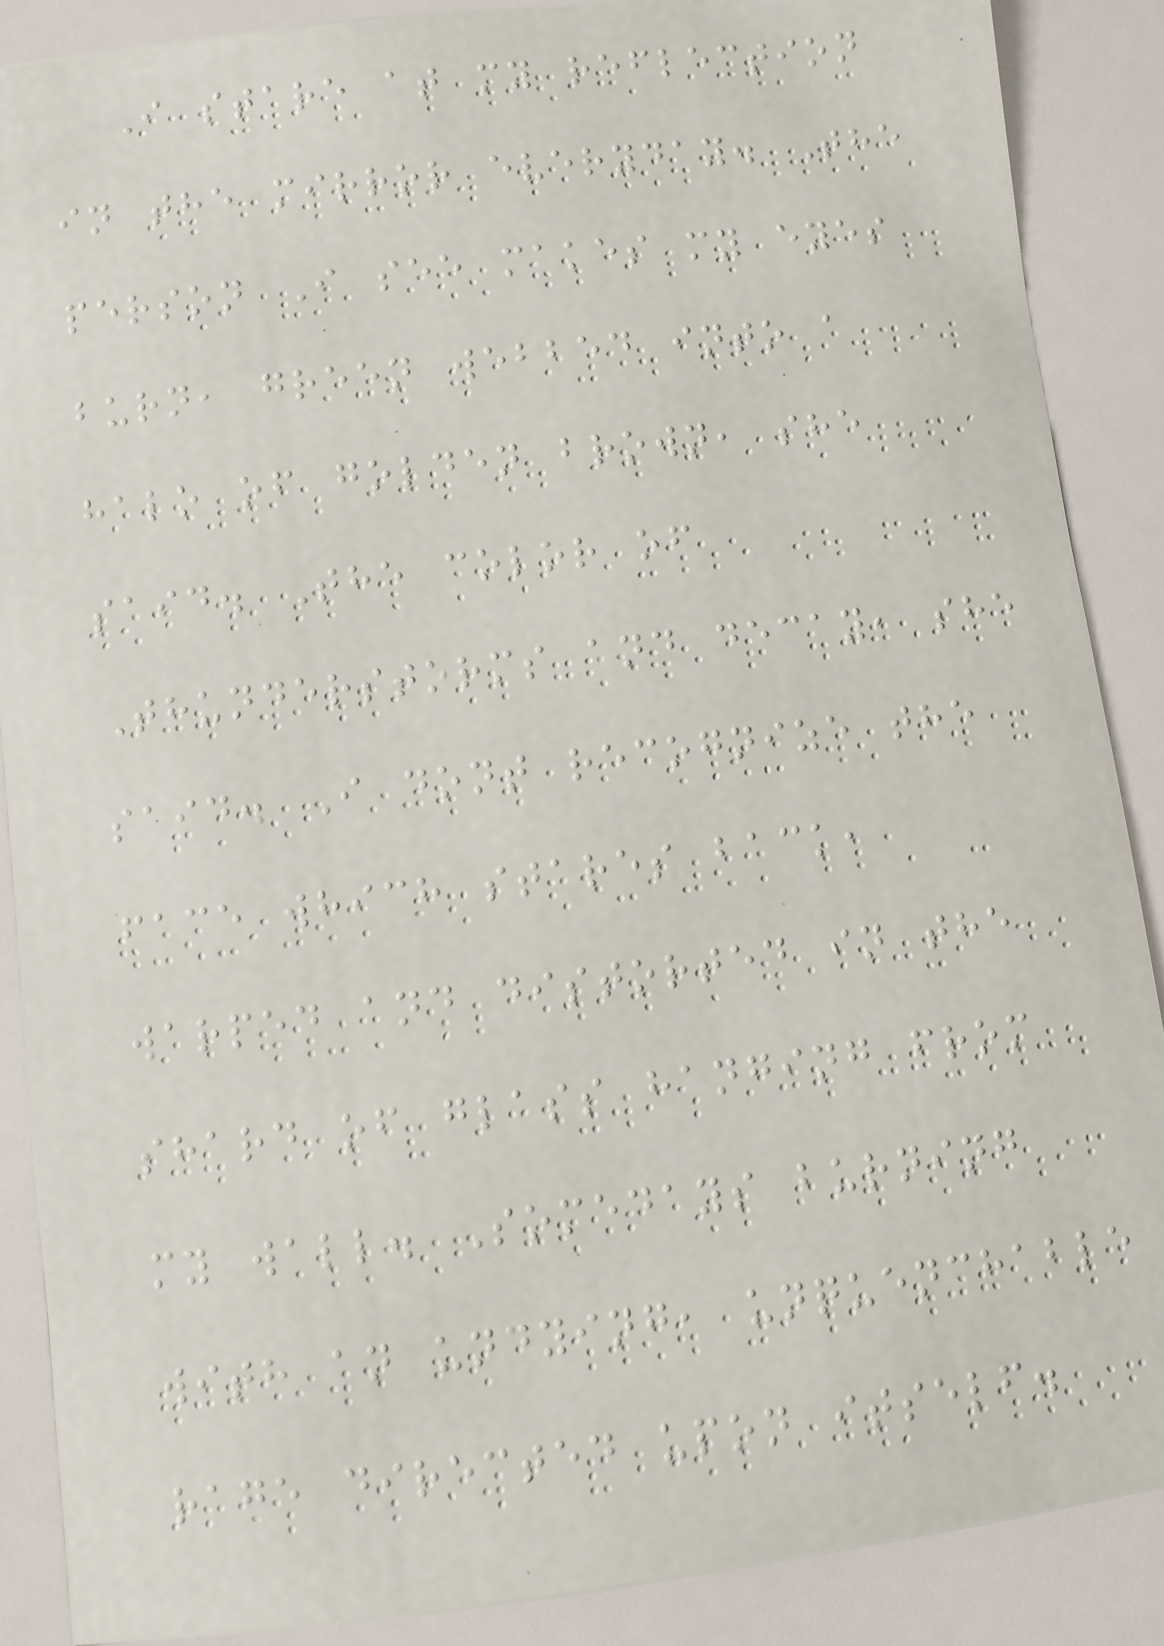I stare at my reflection
in the mirror everyday. The
person I see makes my eyes
burn, green webbed into a
halo of golden brown, she
said. The color of
Thunderstorms and decay, she
said. I dont recognize the
face which stares back,
warped and distorted in the
shard of glass hanging from
my wall. Somedays burning
with an undying, unquenchable
rage directed upon itself.
